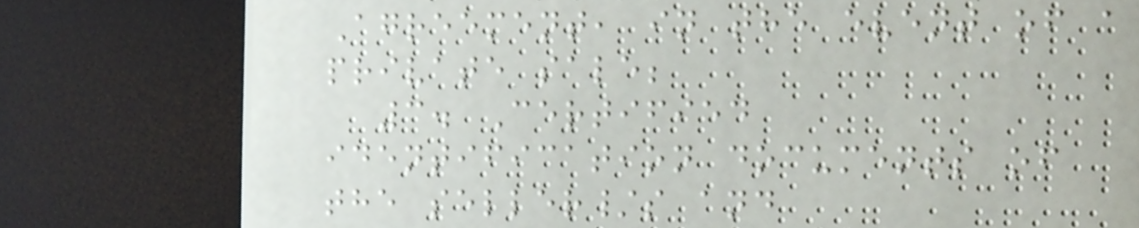Agreement, in the event of a
private sale;
3. Certified
identification documents of
the seller/s and
